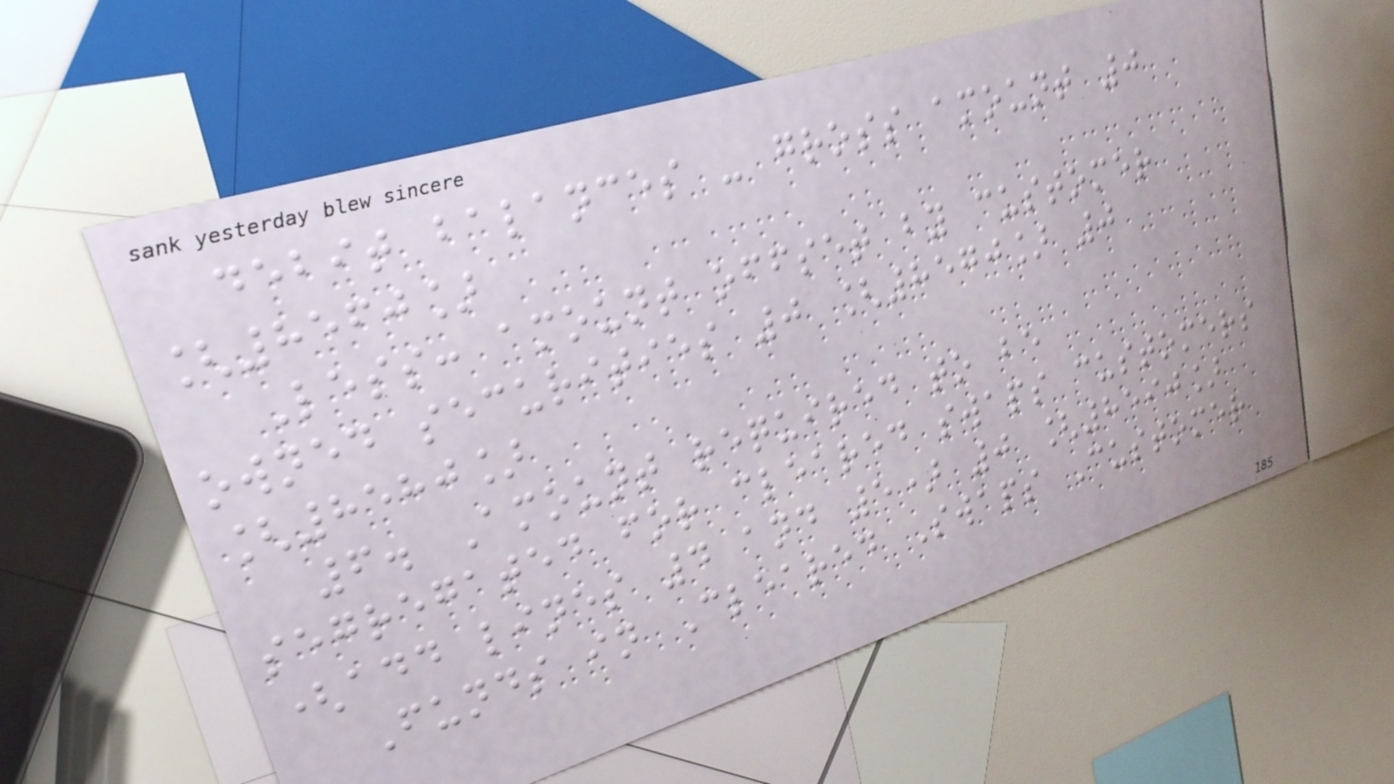debit balances - gross amount 0
[8560]
Less: amount offset by customer
owned securities 0 [8570] 0
[8580]
6. Amount required to be
segregated for cleared swaps customers
(add lines 4 and 5) 0 [8590]
Funds in Cleared Swaps Customer
